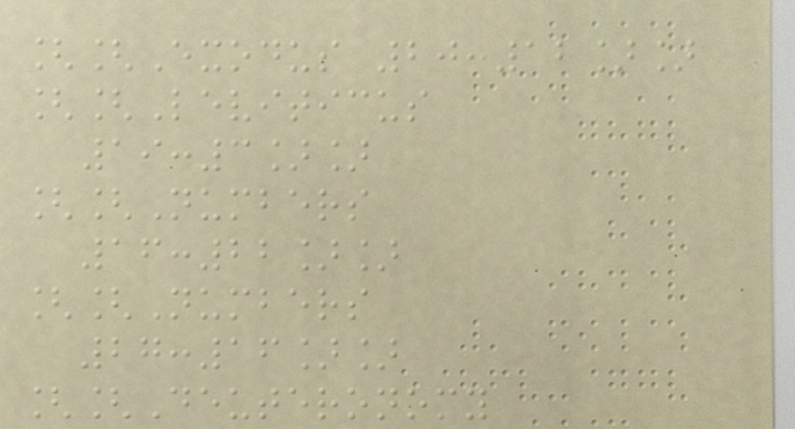[[Exodus 20:12]]
[[Leviticus
19:3]]
[[Numbers
16:22]]
[[Numbers
27:16]]
[[Deuteronomy
